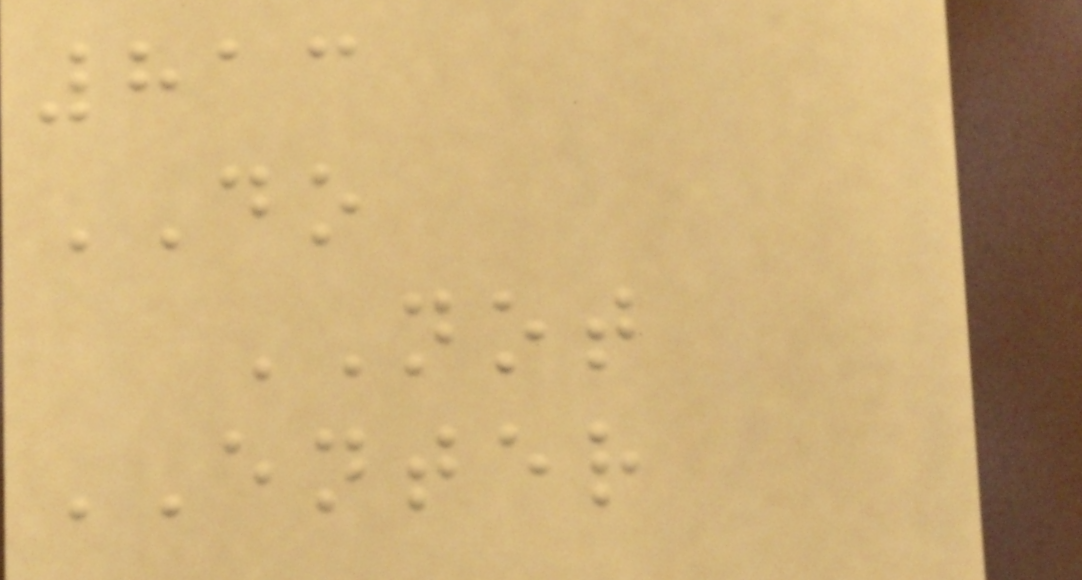813
DO
NOT
ENTER
